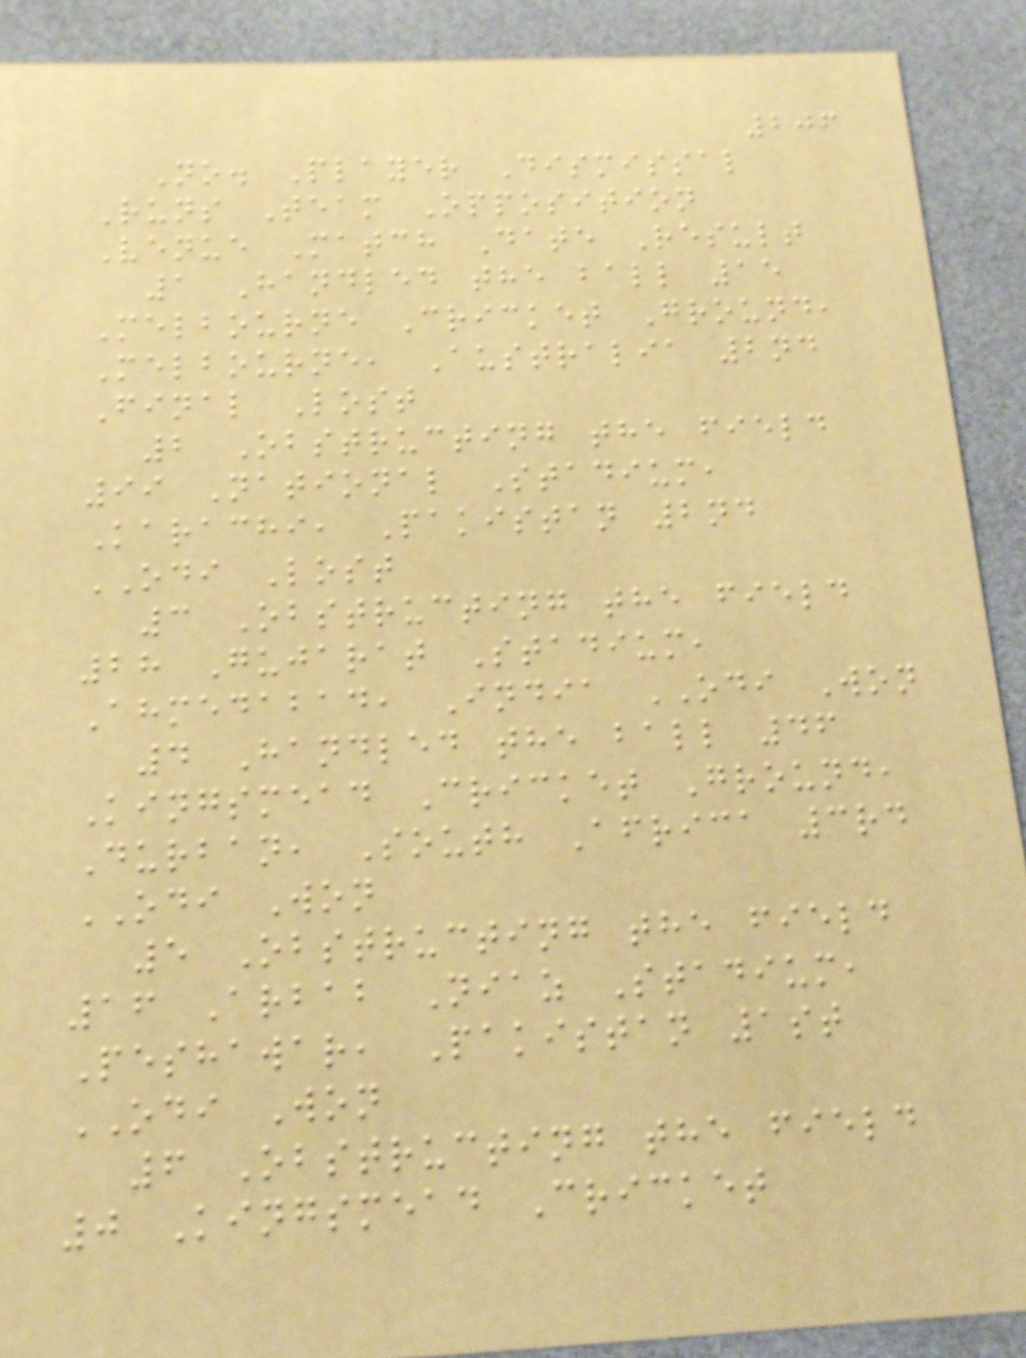206
No. Player Dismissal
Runs Team Opposition
Venue Match Date Result
1 Handled the ball 15
Melbourne Cricket Ground,
Melbourne, Australia 2nd
Final Lost
2 Obstructing the field
99 National Stadium,
Karachi, Pakistan 2nd
ODI Lost
3 Obstructing the field
28 Gujarat Stadium,
Ahmedabad, India ODI Won
4 Handled the ball 46
Kingsmead Cricket Ground,
Durban, South Africa 3rd
ODI Won
5 Obstructing the field
16 Arbab Niaz Stadium,
Peshawar, Pakistan 1st
ODI Won
6 Obstructing the field
0 Kingsmead Cricket
